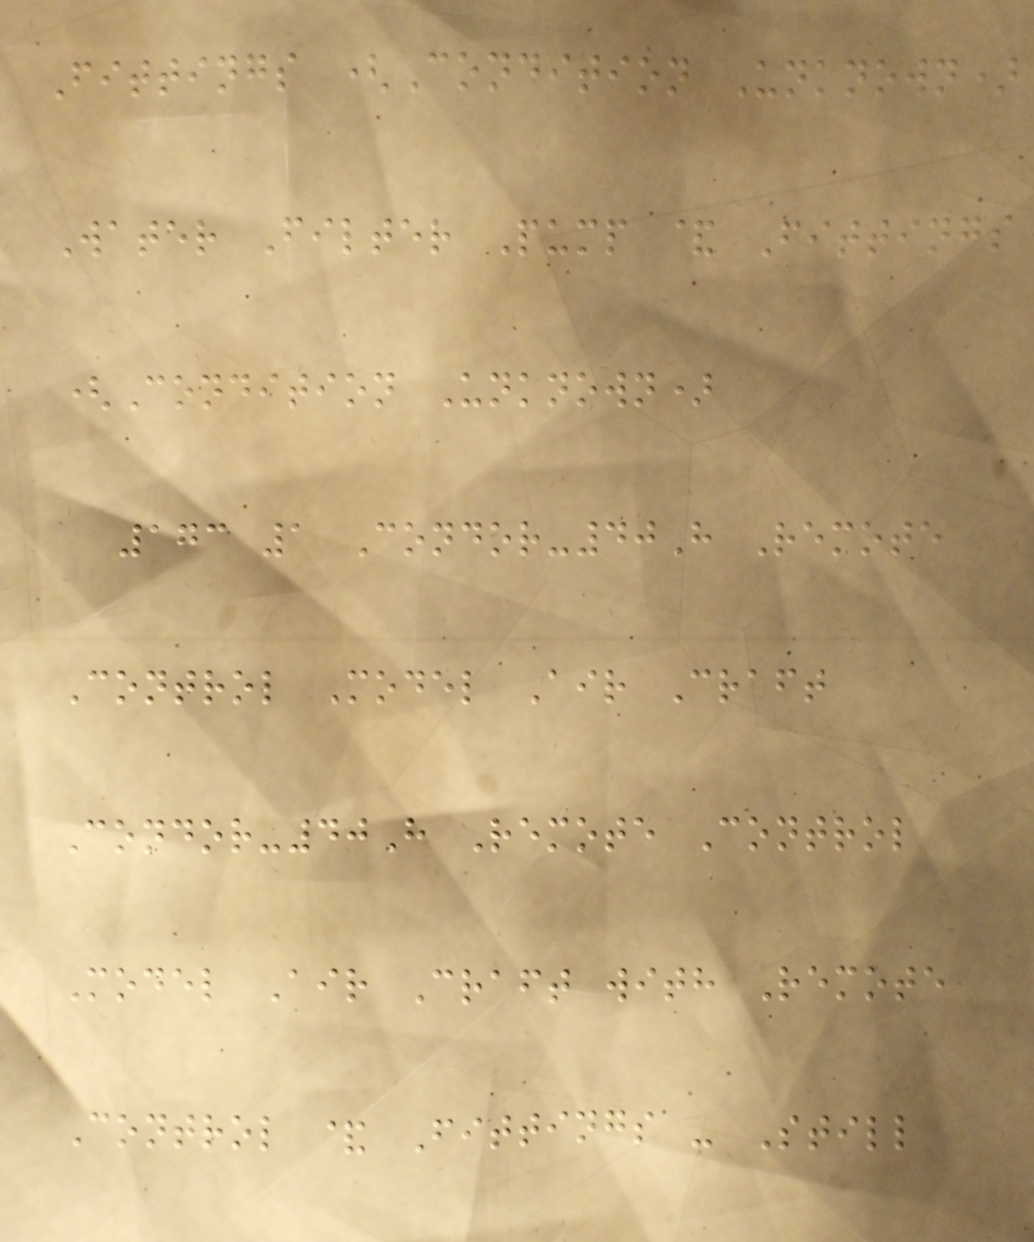Fittings (Condition Unknown)
Water Filter Pump & Fittings
(Condition Unknown)
173 1 Condor-40H Remote
Control Model Air Craft
Condor-40H Remote Control
Model Air Craft with Remote
Control & Fittings - Still
